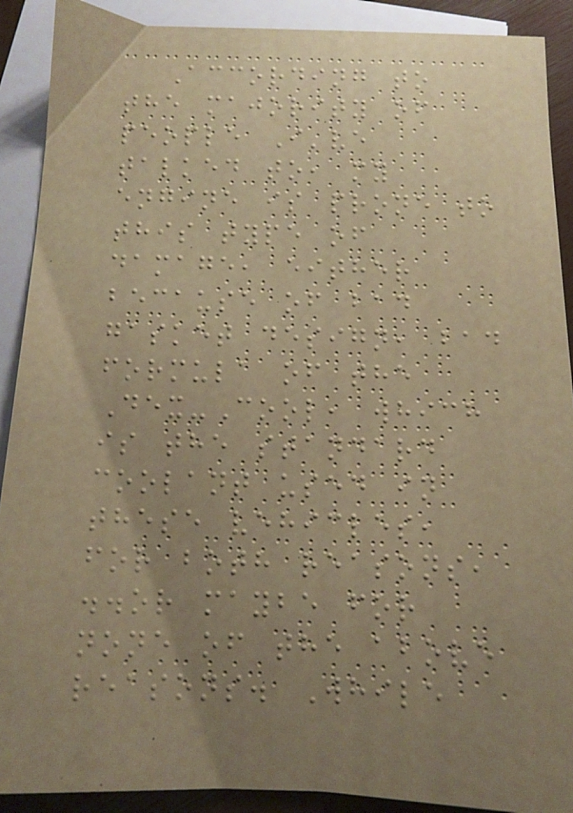According to
the majority of
people I've
talked to, my
engine is prone to
this type of
damage, either
because of bad
gasket design, bad
formula of the
Dex-Cool, which
is the standard
coolant used in
these vehicles,
for both reasons,
..or maybe for
none of the above
reasons. While
